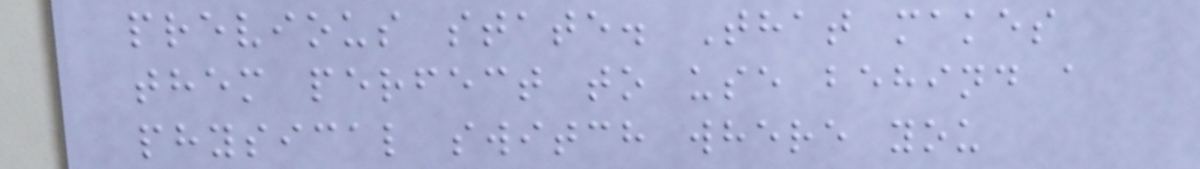previous state. That makes
them perfect to use behind a
physical switch where you
